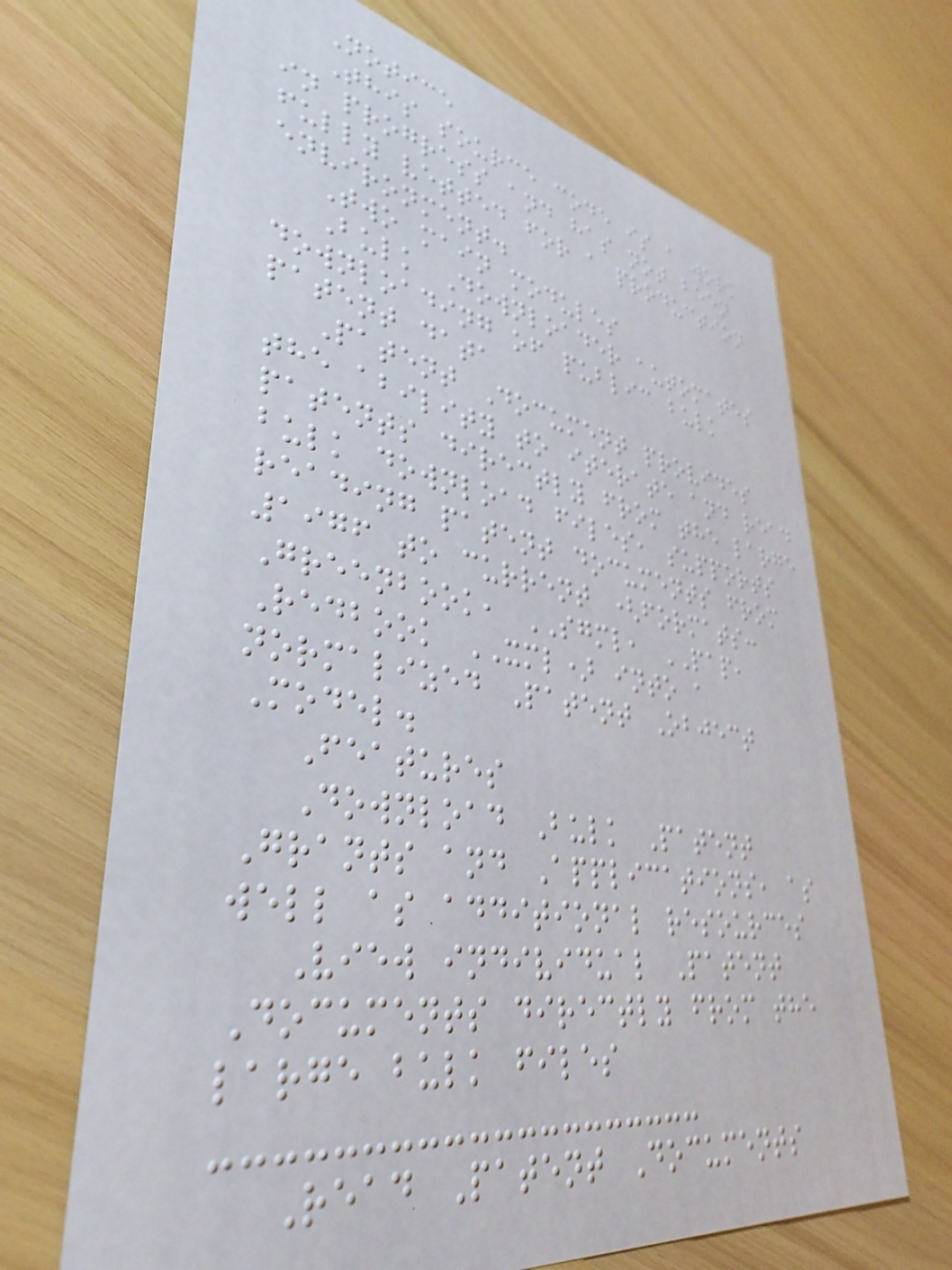Notice
This source code is a work
in progress and has not been
fully vetted for a production
environment.
Two main modules
Bulk Downloader automates
downloading of public bulk
patent data
Patent Document provides
the ability to iterate and read
patents directly from the large
bulk download files, supports
reading patent documents from
1976 to current (formats:
Greenbook, SGML, PAP,
Redbook XML) into a
normalized Patent Object
Model.
Features
Download Bulk Patent
Grants and Applications, as
well as additional resources
View individual Patent
Documents directly from the
large bulk files
Read Patent Documents
